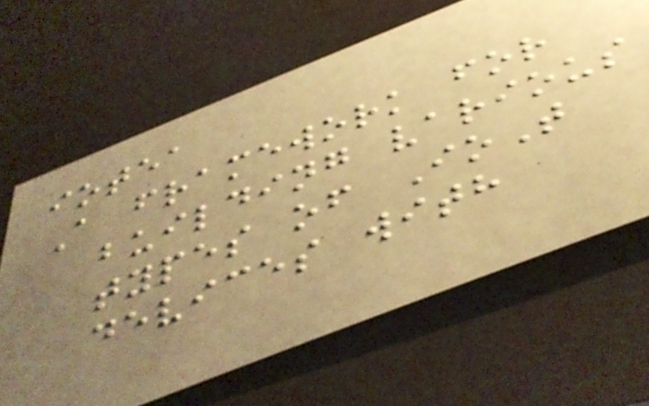iotea
A framework for
building various
types of IoT
devices with
